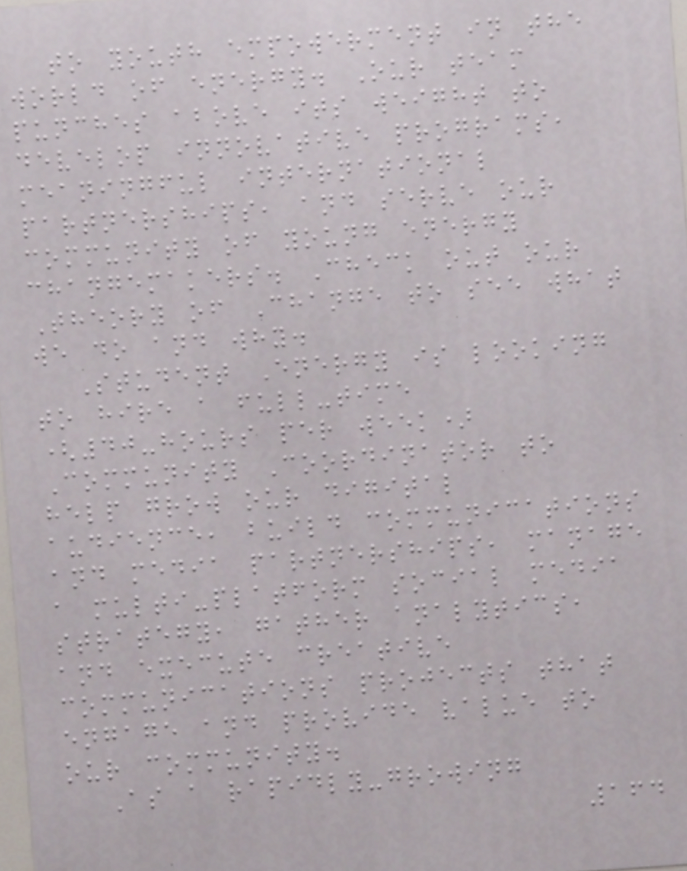to youth empowerment in the
world of energy. Our team
punches above its weight to
develop innovative programs,
meaningful international
partnerships, and serve our
community of young energy
changemakers. Check out our
Theory of Change to see what
we do and why.
Student Energy is looking
to hire a full-time
(40-hours per week)
Community Coordinator to
help grow our digital
audience, build communications
and media partnerships, manage
a multi-platform social media
strategy, gather analytics,
and execute creative
communications projects that
engage and provide value to
our community.
As a rapidly-growing
164
